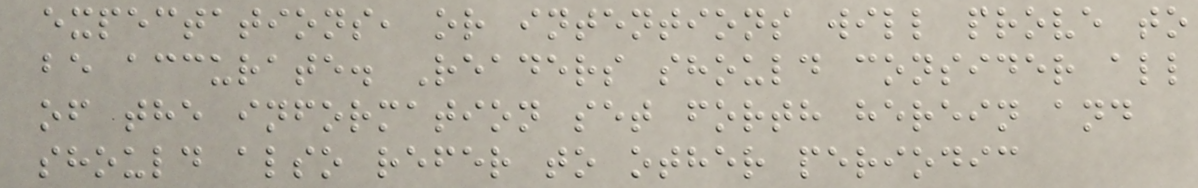expectations, or intentions will prove to
be accurate. Readers should consider all
of the information set forth herein and
should also refer to other periodic
